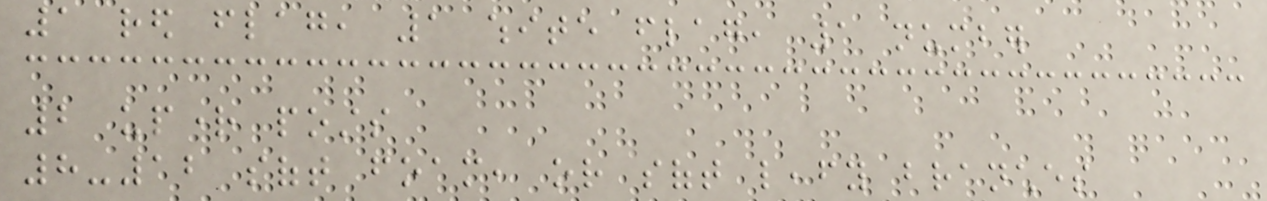1 red flag, 1 white flag, 1 number
2 upright posts
8-12 soft foam, or soft leafy branches
